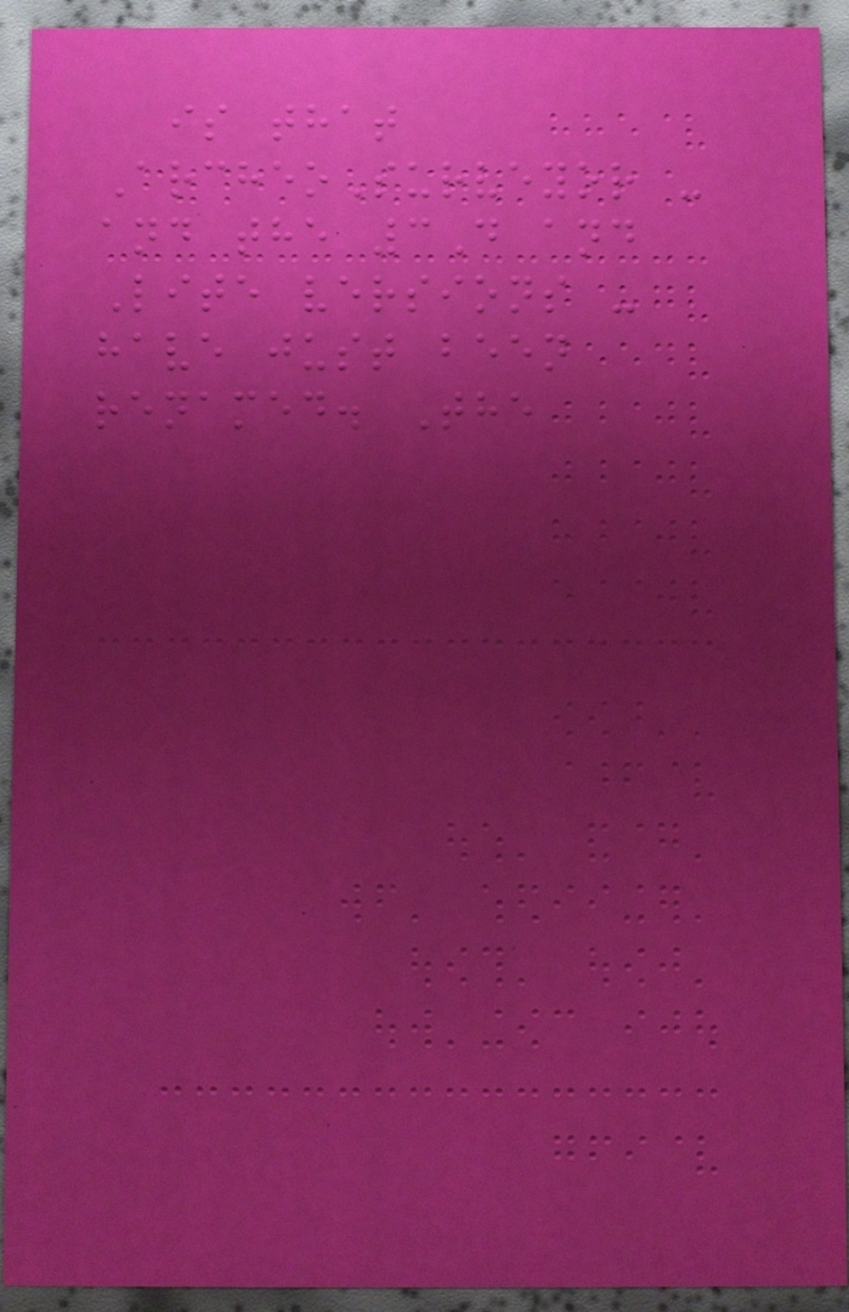is that
ArcheoSurveyor -
and the 3D and
Lite versions -
have just been
renamed. The
